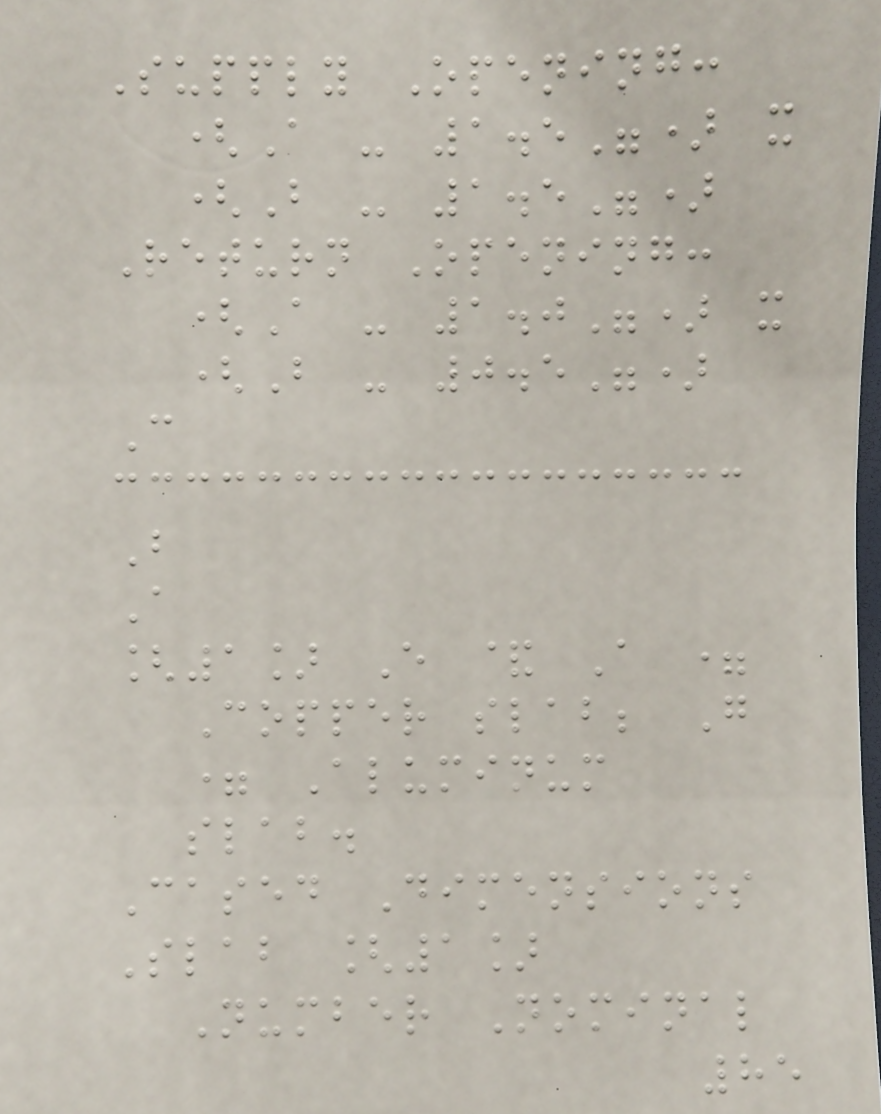Supply Opening:
(A - 1.5") x
(B - 1.5")
Return Opening:
(A - 1.0") x
(B - 0.5")
C
B
A
[1] E & A =
Copper slab; G
= Aluminum
slab.
Cased Dimensions
Slab [1]
Number Nominal
85
